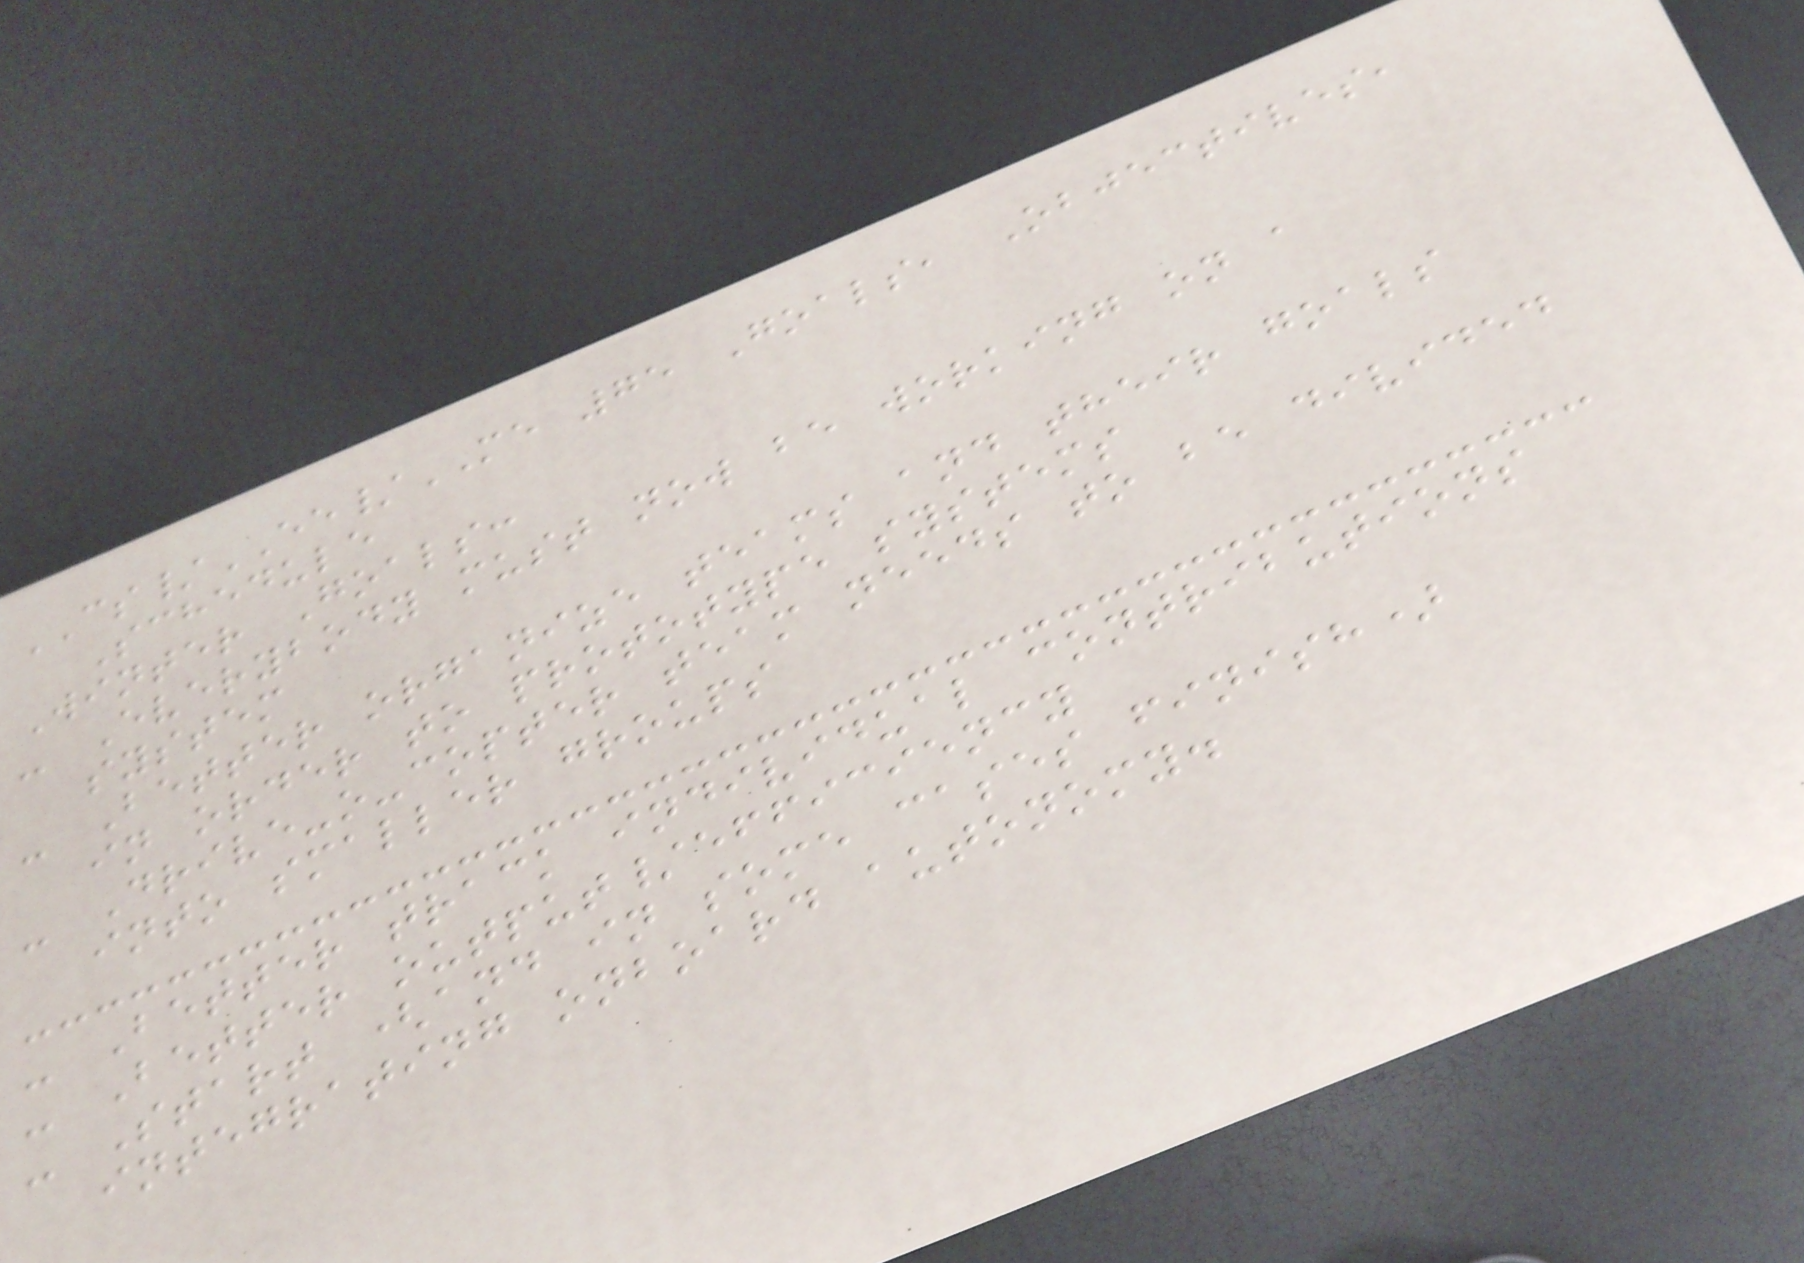CS/EE/ME 75 Goals, Objectives,
Schedule
Winter Goals:
- Everybody must now be working on a
system
- Better organize teams and their goals
in order to prototype systems
- Drive-o-copter team needs to be divided
into smaller groups
- Better track individual contributions
- Better output/efficiency
- Start (and in some cases finish)
integrating onboard autonomy.
